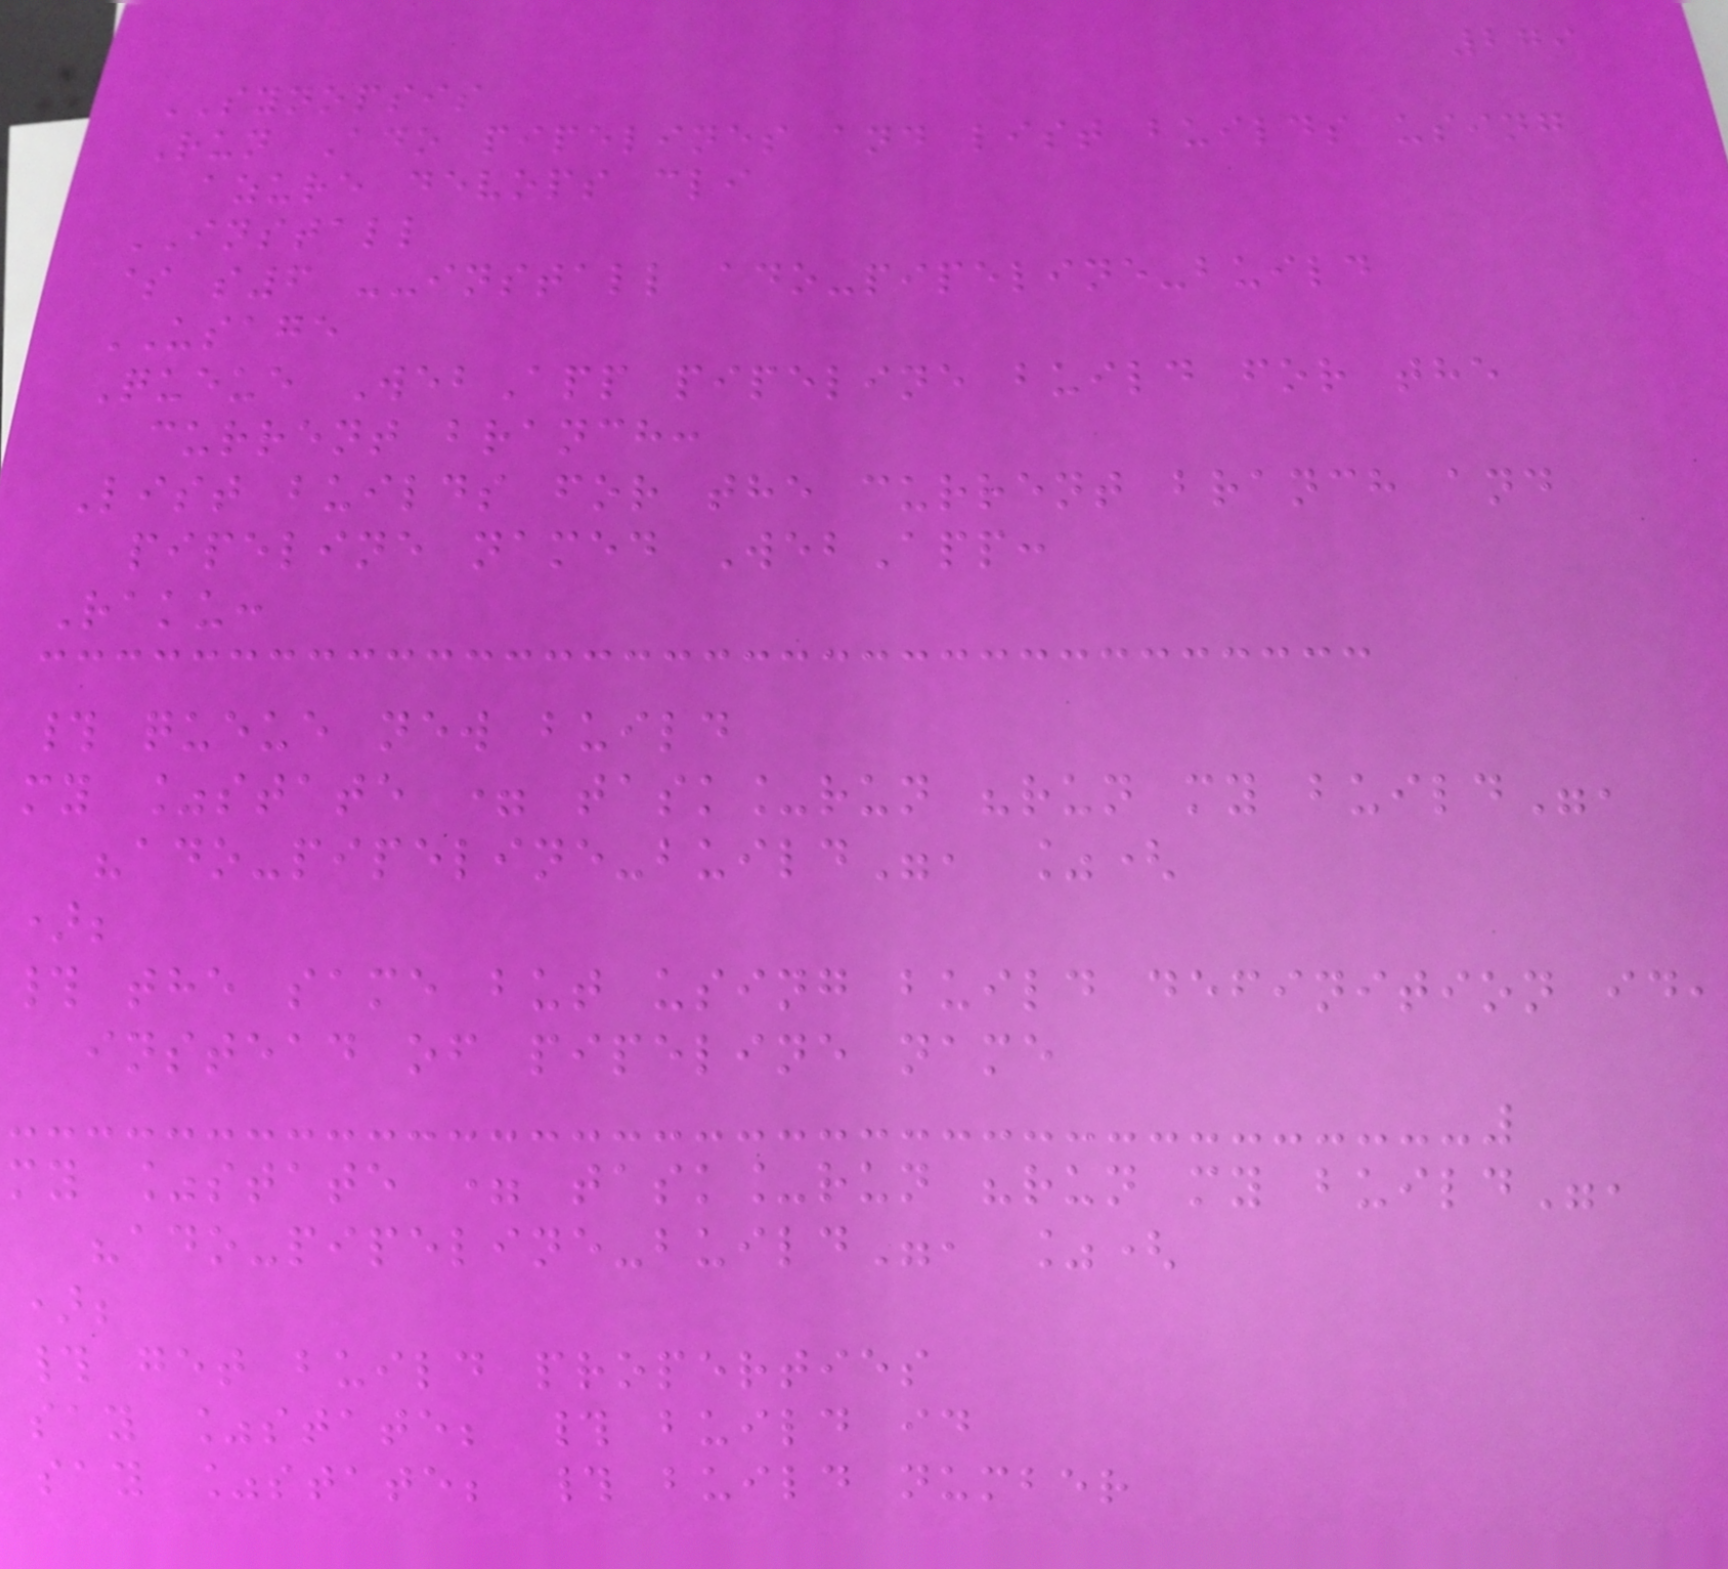279
SYNOPSIS
Run Ado pipelines and list builds using
azure devops cli
INSTALL
$ s6 --install ado-pipeline-build
USAGE
Queue WebApp pipeline build for the
current branch:
List builds for the current branch and
pipeline named WebApp:
Raku:
# queue new build
my %state = task_run "run my build",
"ado-pipeline-build", %(
);
# the same but using build definition id,
instead of pipeline name
my %state = task_run "run my build",
"ado-pipeline-build", %(
);
# get build properties
say %state; # build id
say %state; # build number
